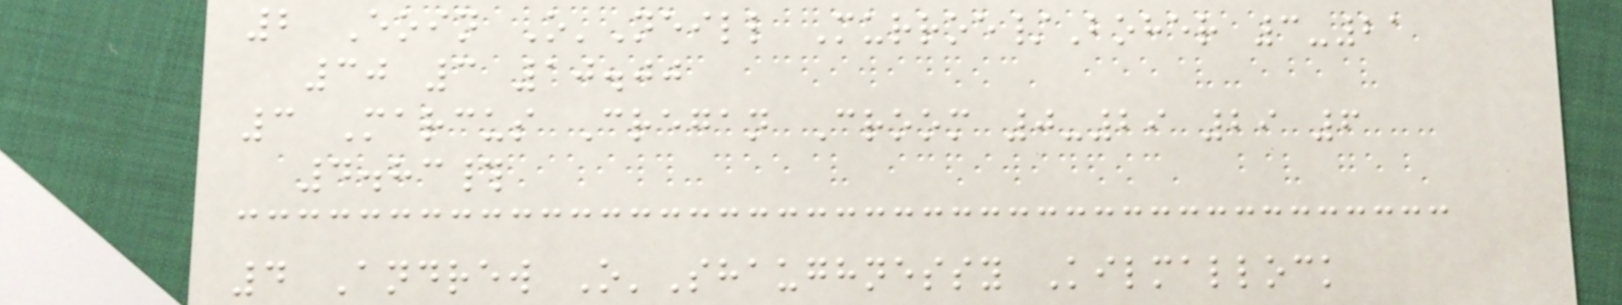2 Eoin O'Neill Murroe/Boher 3-21
30 3 10.00
3 Marcus Cregan Croom 0-29 29 6
4.83#
4 Andrew O'Shaughnessy Kilmallock
